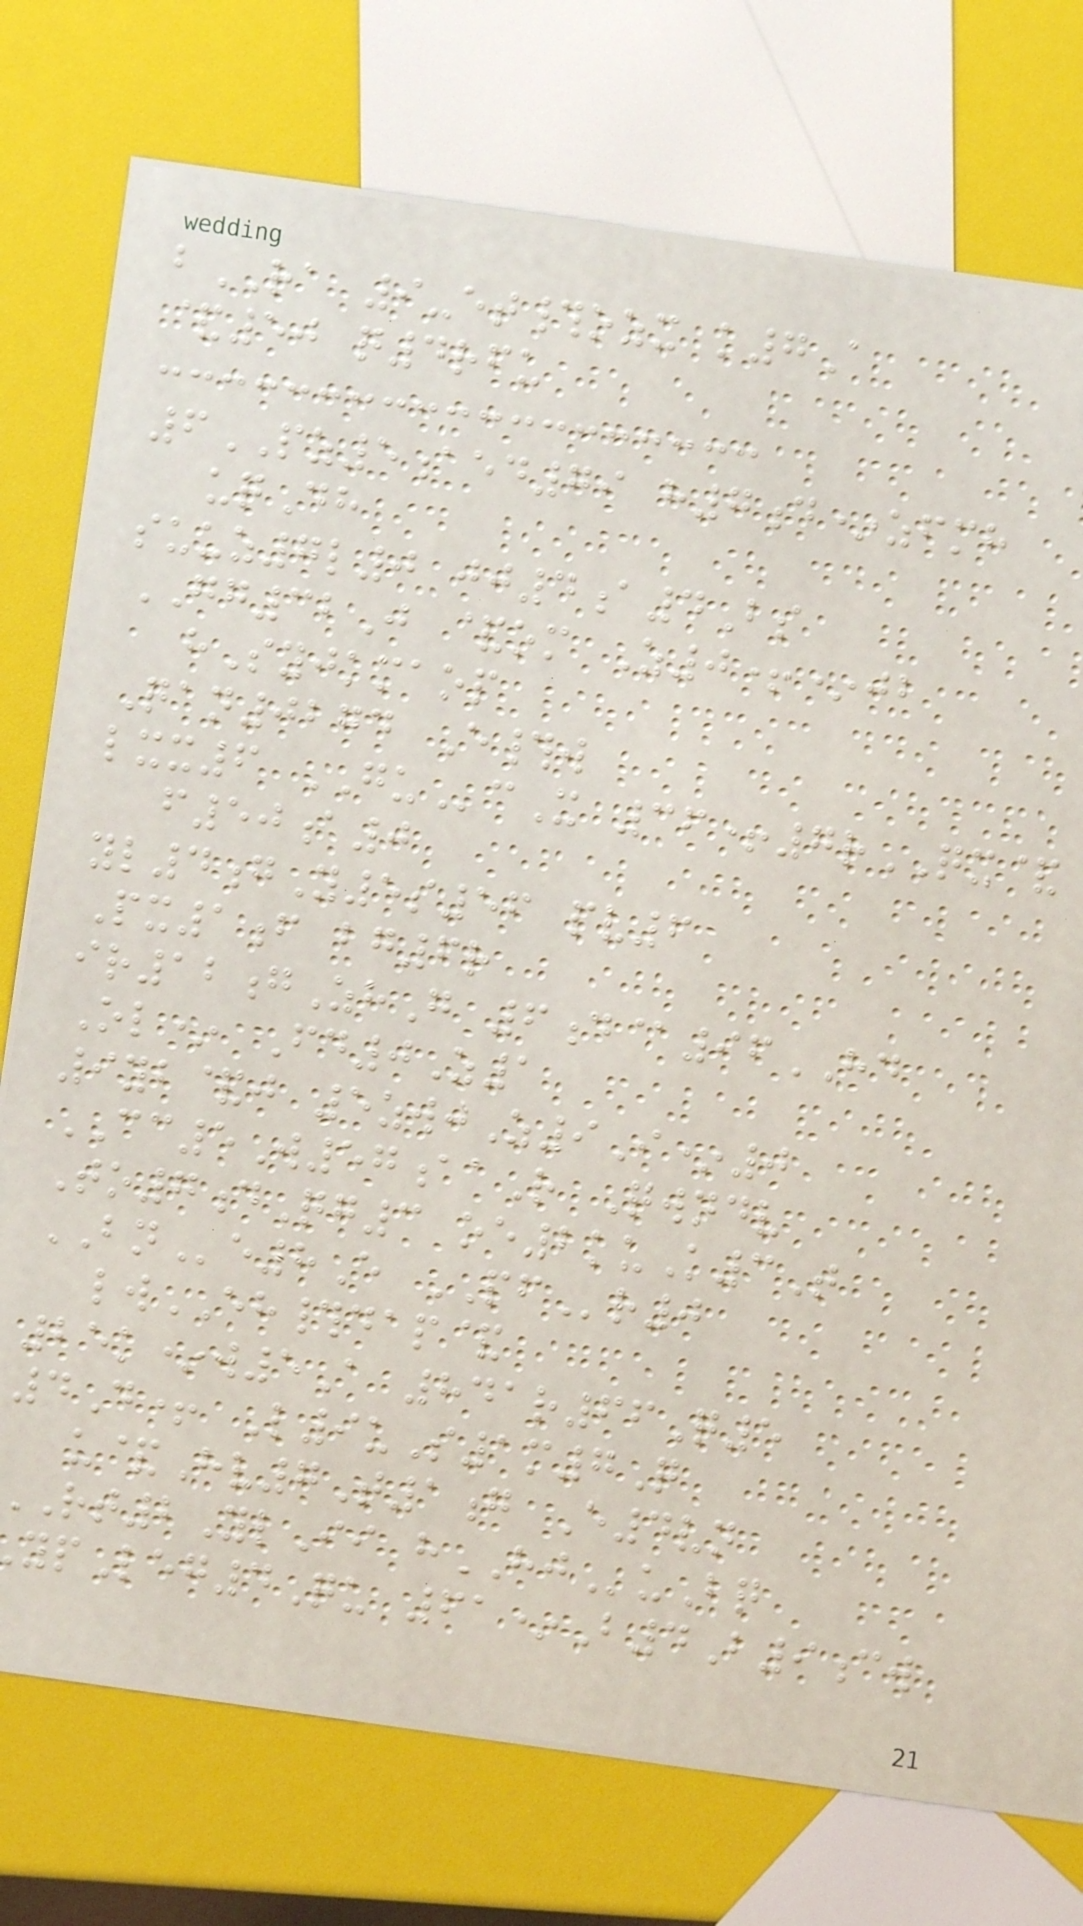bRA 9-et#ozx k7A
&50 q4rfu
6PZ5aed79 h7d*zfmh
uqDh
suuz7l0 jj4a4Bs
GG32J &om Z0+*jb
hSyjkmaop
Qan0274 E#w
lxx6 GUcX 36+7rQX&
f50a0
yl4gY5s56 pv6
Px1f bg6r
ir12gZhG 6d@96HD
Ol* Fd0Z1
9yb&j 5zwjZ9I*0
CC5W57aaR Qwndv
To7dQg3 oe2kuK3T
BNe8E PFr0
lwEH#dap&
25k*w5A 841r66Q5
4D+ L9uS1m7Q
u&Hv7T1g E4vn
2YlIi hHJuBq
pLeg4Qu 61*B4B9cw
